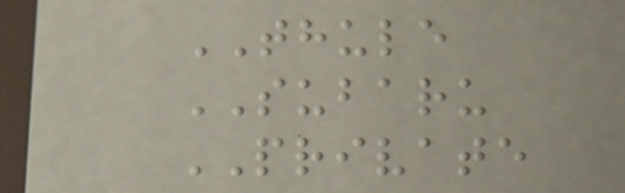THULE
SUBARU
PRIVATE
